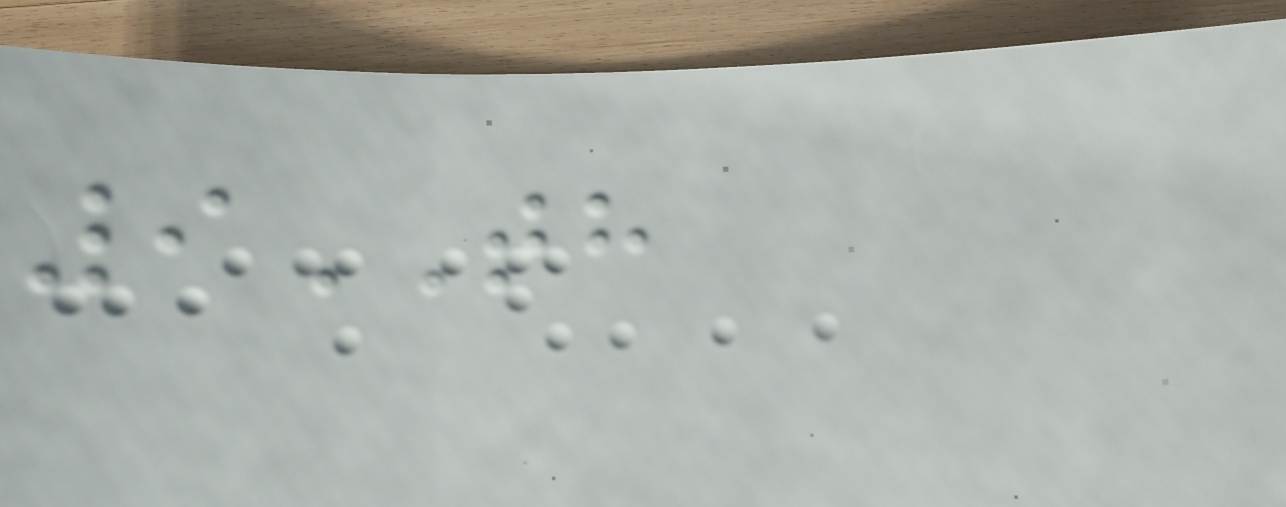9TH
